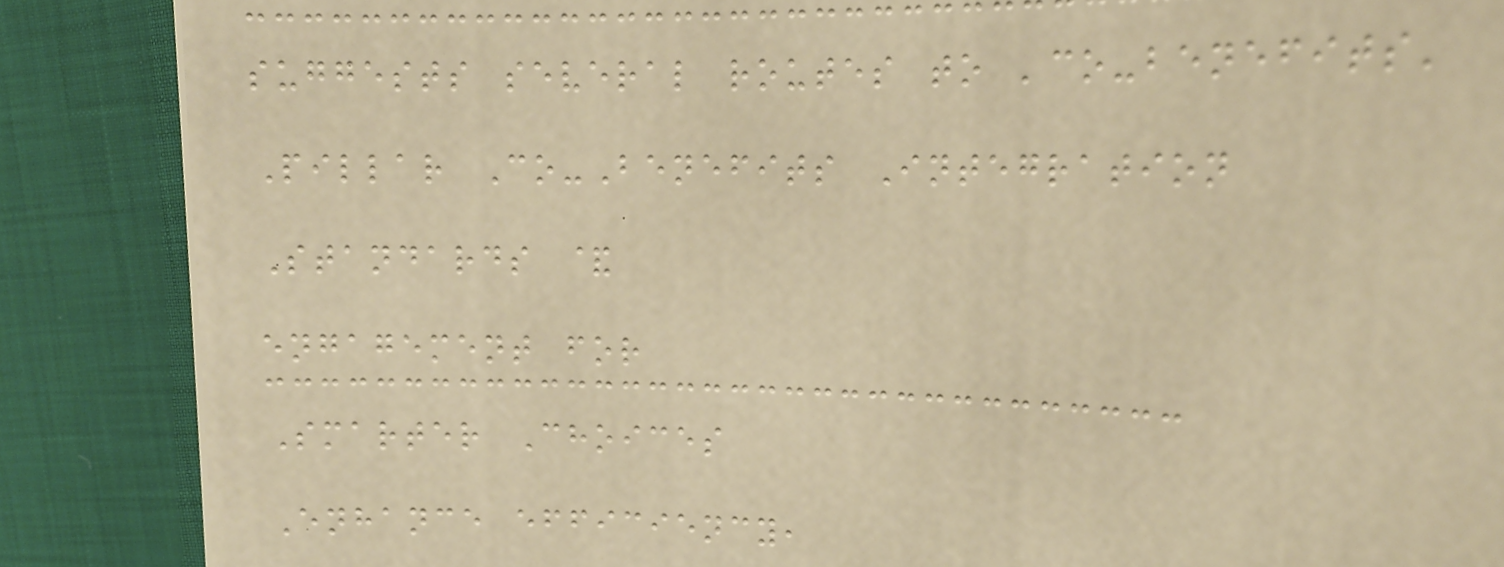suggests several routes to 'co-benefits'
Pillar Co-Benefits Integration
Standards &
engagement for
Smarter Choices
Enhance efficiency,
